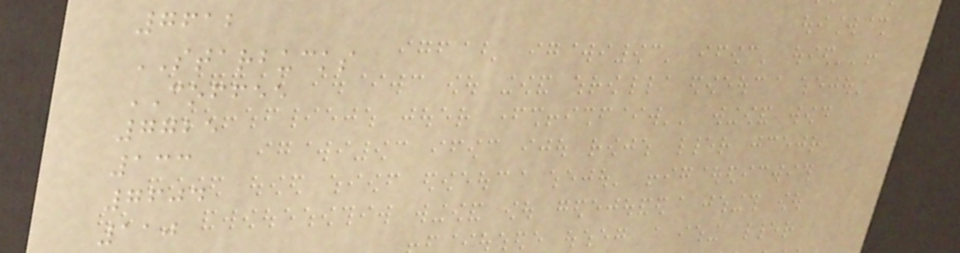7612
STARBUCKS
COFFEE
7725
133
7604
110
